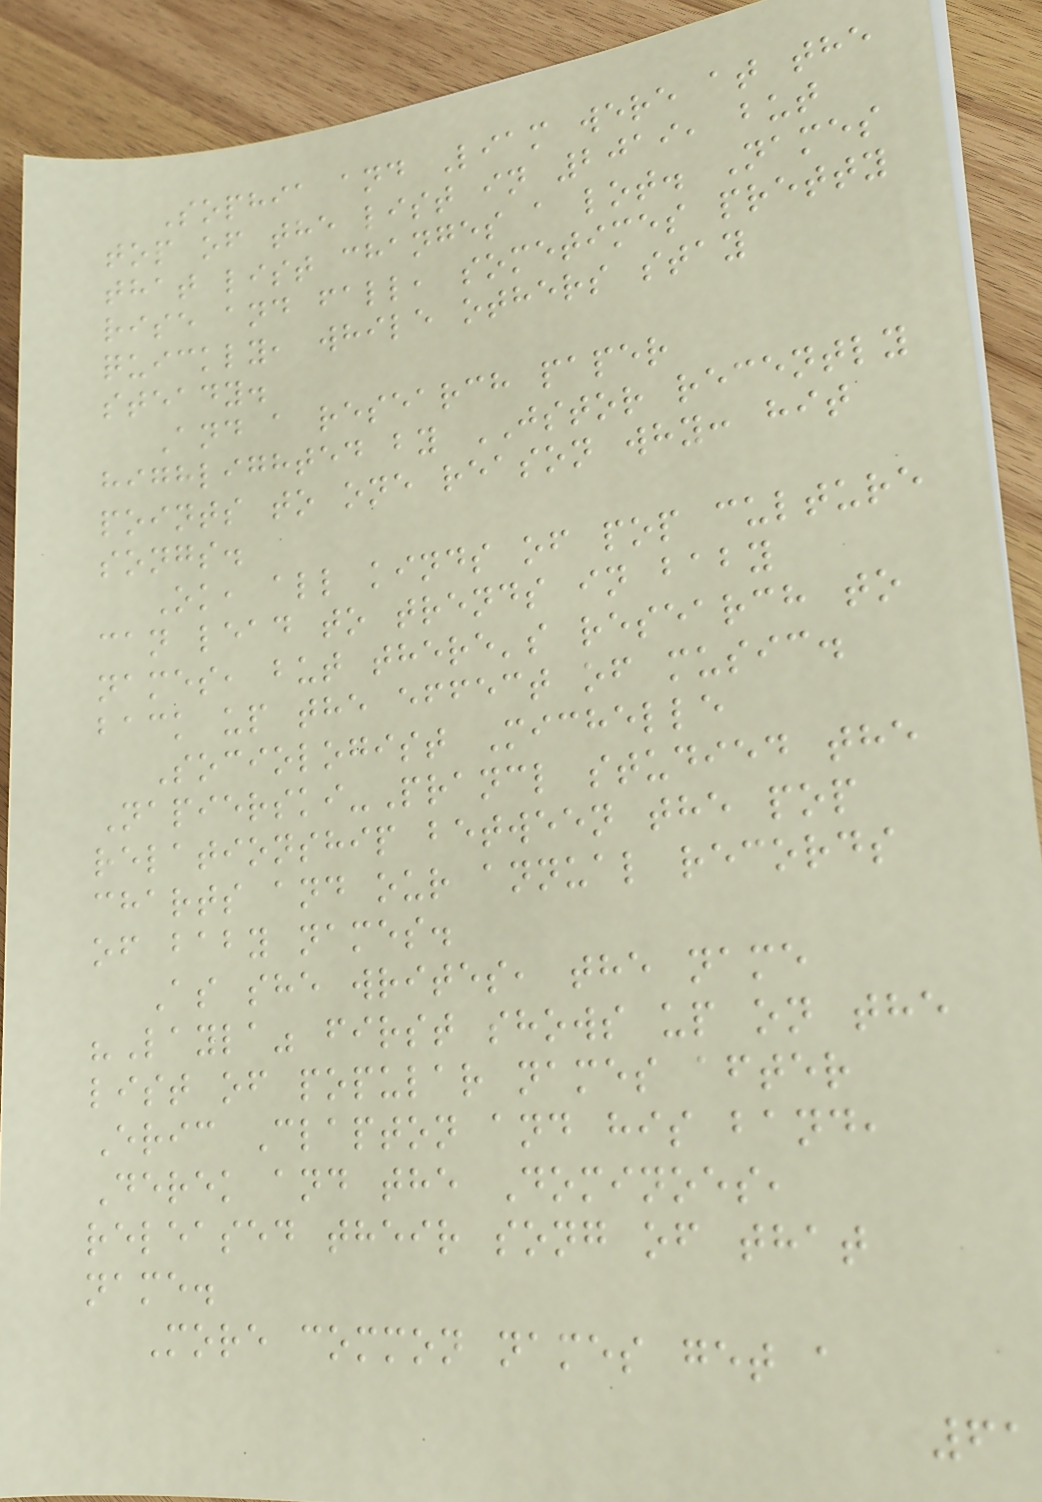Sophia and Liam were at the
top of the list in 2019, but
that list changes a lot. Names
rise and fall, sometimes pretty
quickly, while others stay
steady.
And a research paper
highlighted by JSTOR recently
points to one reason why: hit
songs.
Ok, all kinds of pop culture
can lead to trends in baby
names, but there's research to
back up the effect of music.
Sociologist Michelle
Napierski-Prancl studied the
relationship between the pop
charts and our annual records
of baby names.
As she writes, the name
"Layla" first shows up on the
list of popular names after
Eric Clapton and his band,
Derek and the Dominoes,
released their song of that
name.
More common names get a
61
